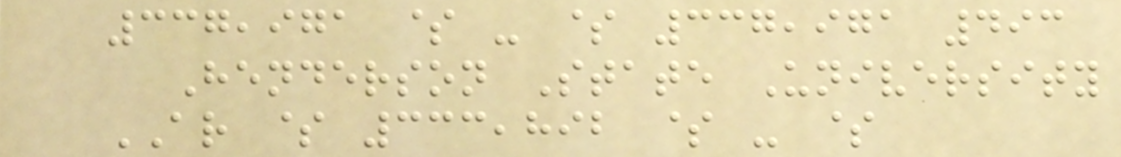337,971 $ - $ 337,971 493
Henderson State University
AR $ 333,892 $ - $
